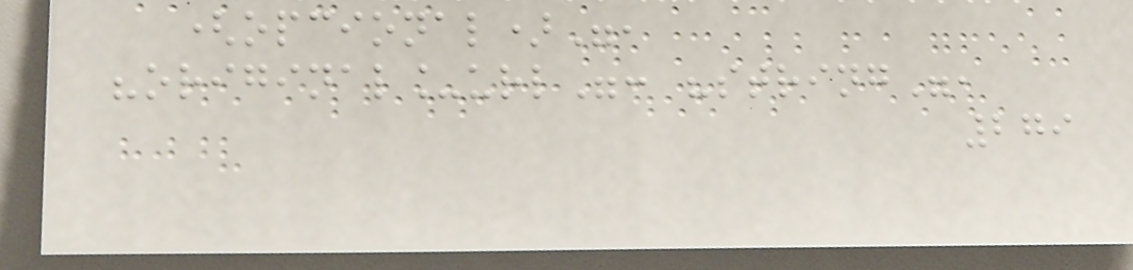(opcional)",
"original_url": "string",
279
